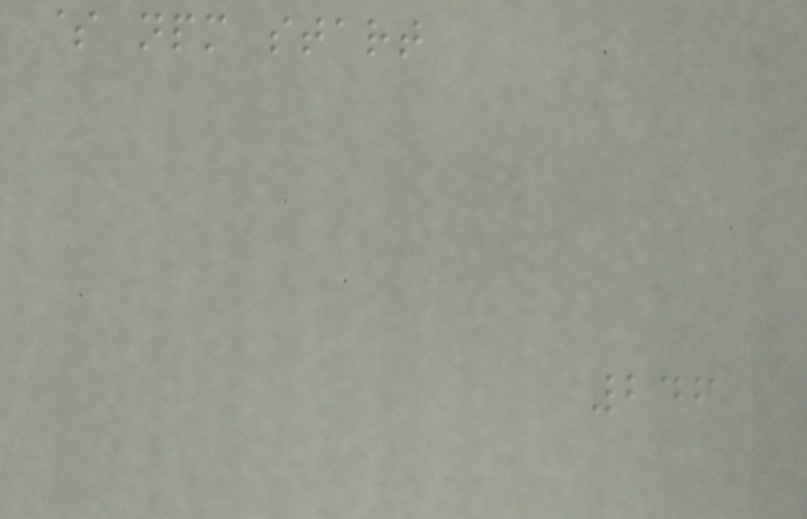$ npm start
246
